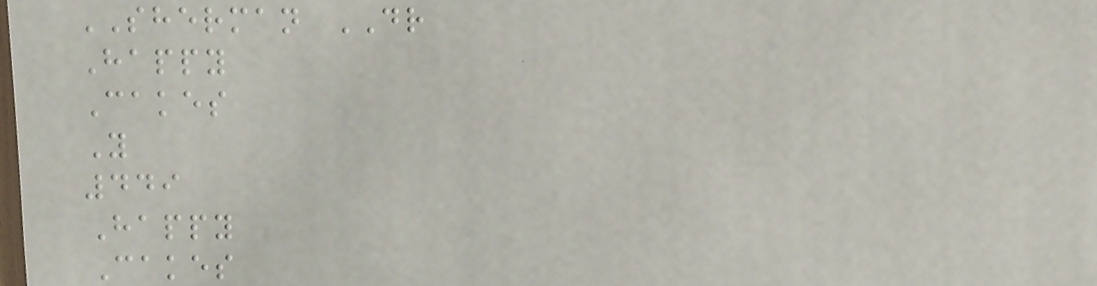SHERMAN DR
Happy
Cakes
Y
449
Happy
Cakes
